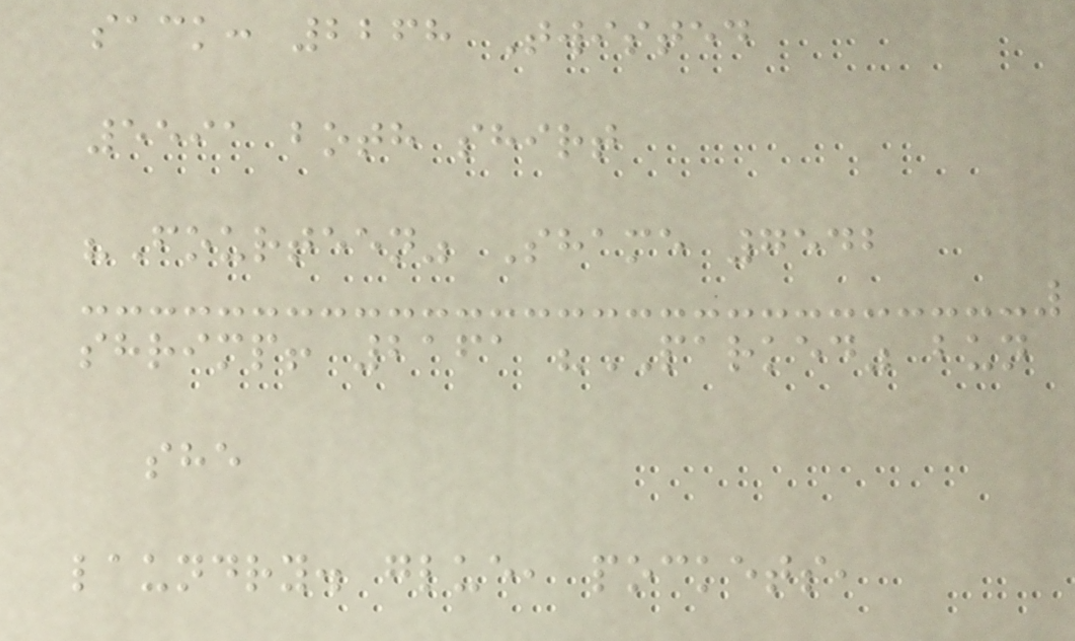sack: 2268 Twisted
5591 both shirt
"Fourteen" Shame 7542
shrimp! 2161 "PARKED" bun
she
laundry. glue, pockets,
